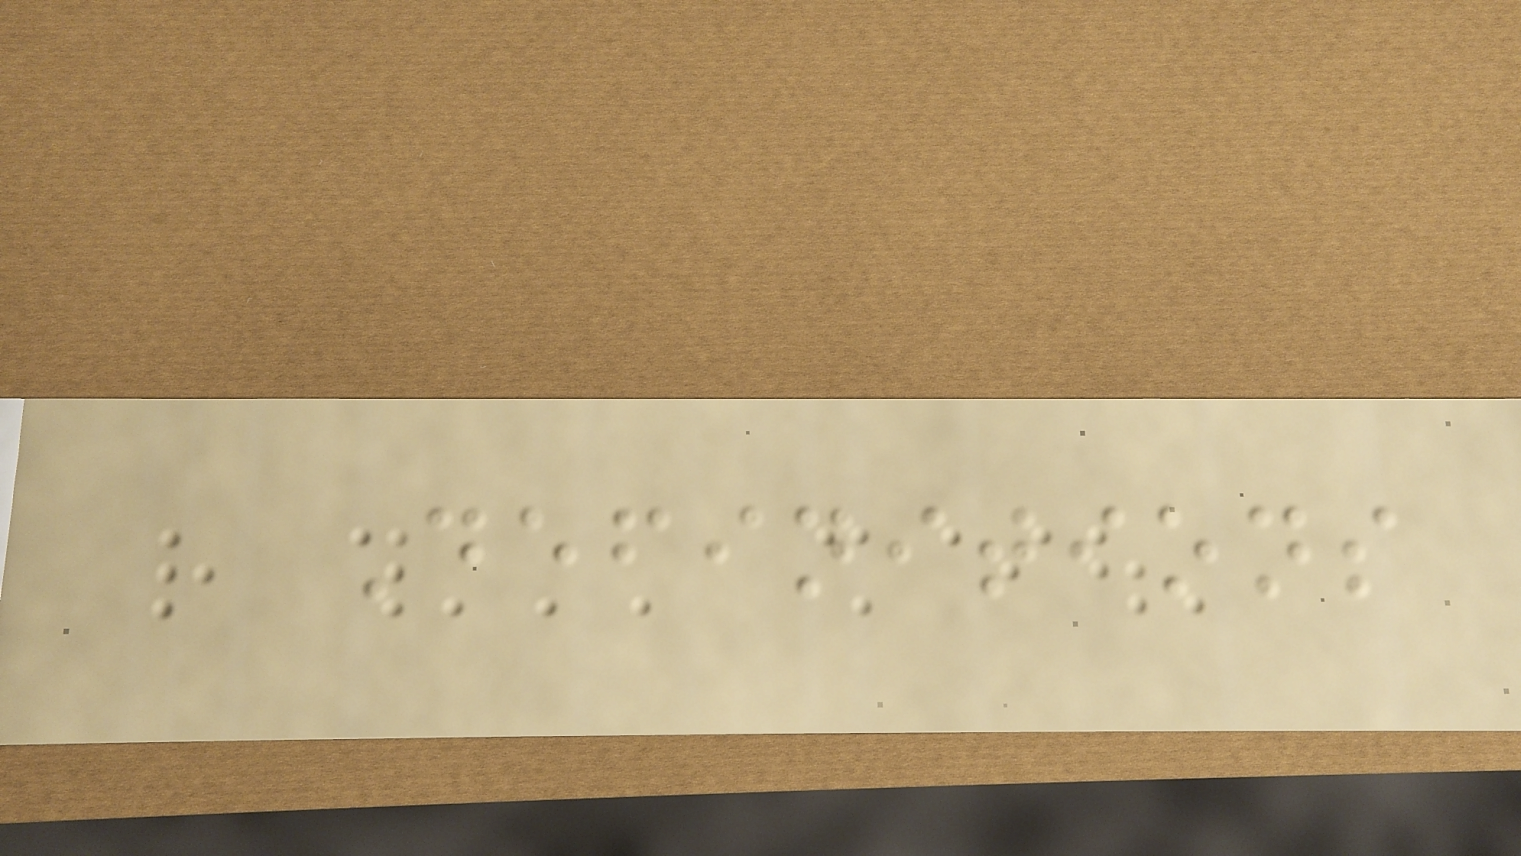Definitions
